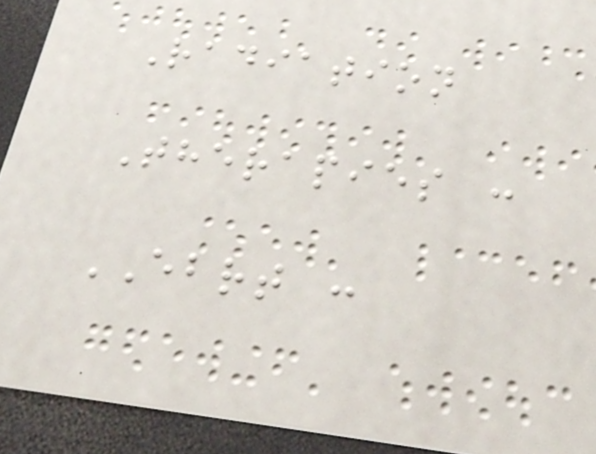Radiation
Therapies :
EBRT :
